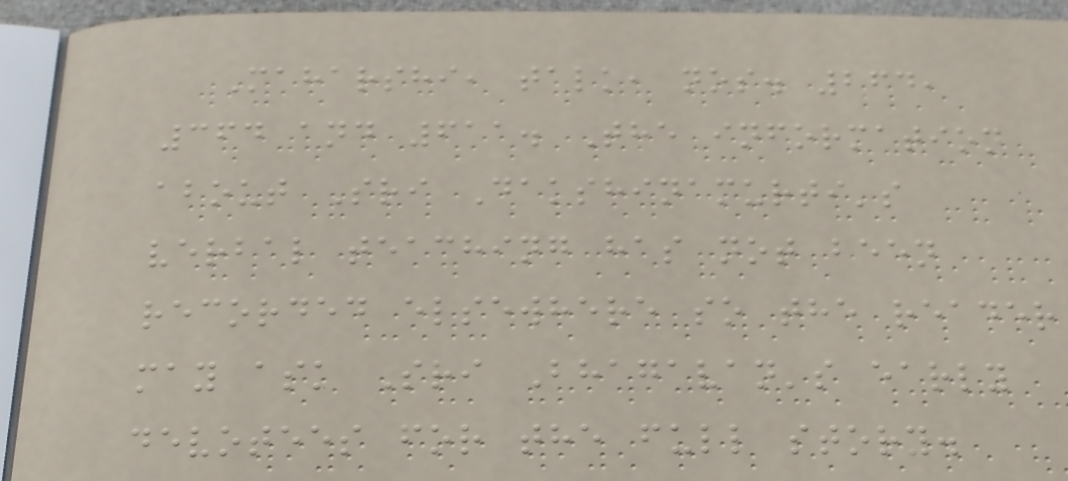Maharshi, talk, nos. 264,
364 and 611. The information
about Sri Dakshinamurti's
verbal teaching has not been
recorded elsewhere so the reader
may ask Sri Bhagavan's early
devotees for the full story.
